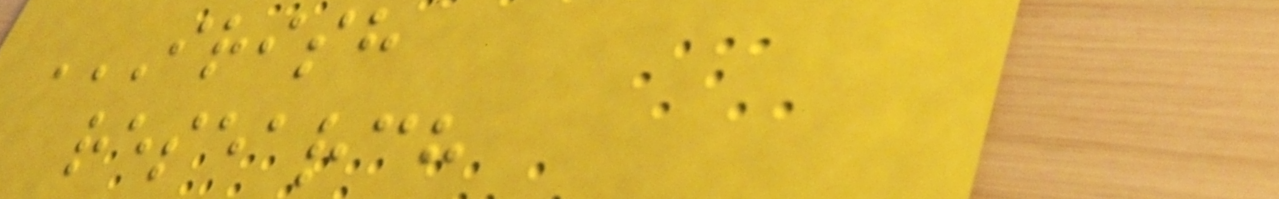IRISH
RESEARCH
